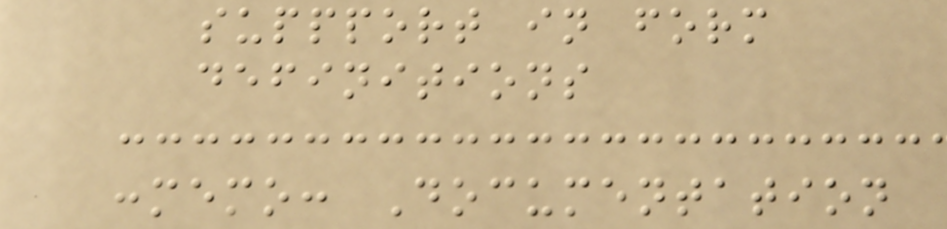suppport in form
definitions
:memo: Documentation
